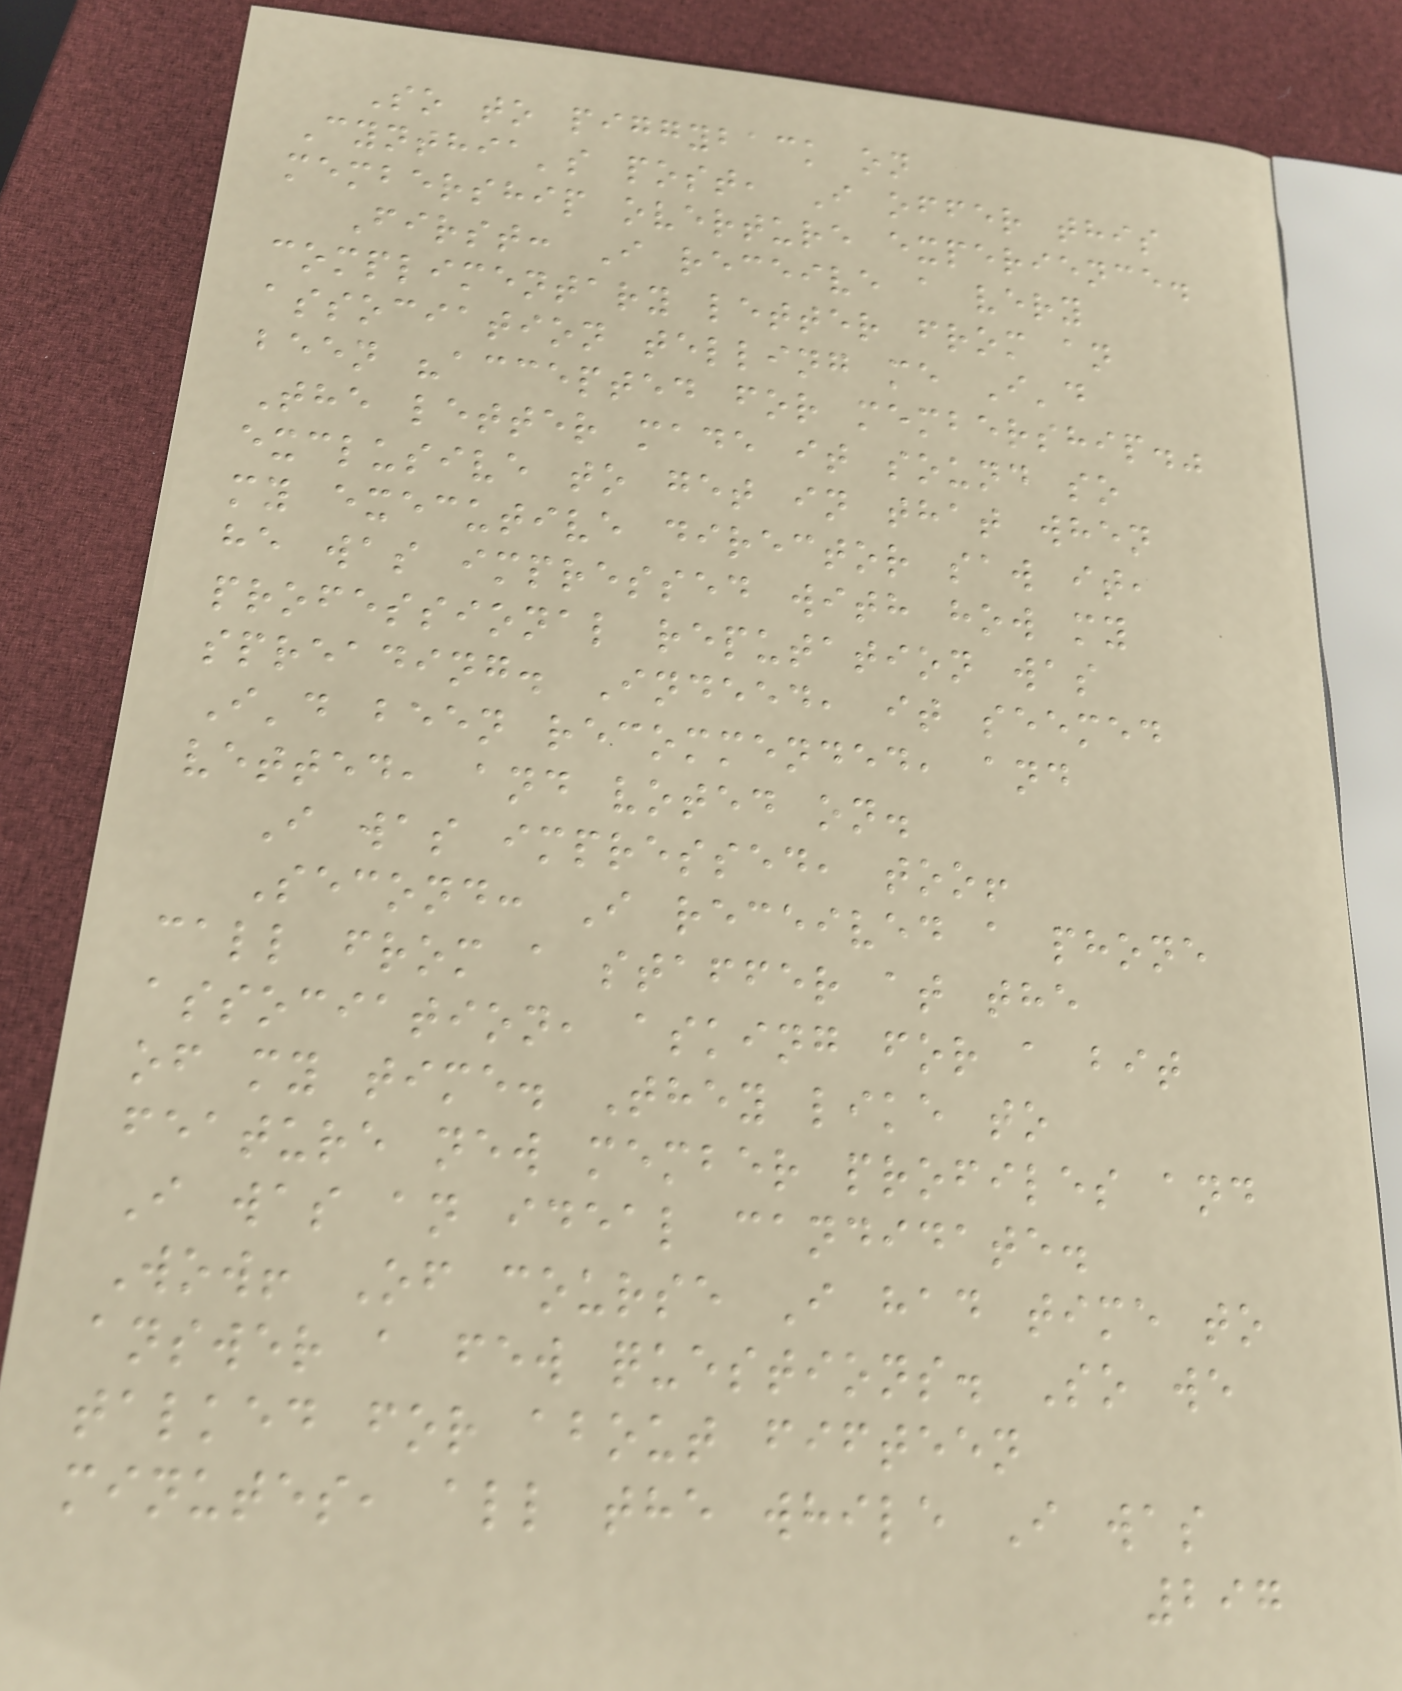So to piggyback on
Cynthia's post, I offer this
membership overture experience.
First: I receive a very
complimentary letter from an
association telling me I'd
been "accepted for membership."
The letter made it sound so
exclusive to get in that when
my executive director saw it,
he was impressed with how my
professional reputation was
spreading. Indeed, it seemed
I'd been recommended, and
vetted, and voted on.
I was impressed, too!
Second: I received a phone
call from a staffer at the
association, asking for a bit
of my time. They like to
feature new member profiles and
I was an ideal candidate.
Wow! Of course I had time to
answer a few questions. So we
talked for about fifteen
minutes, all the while I was
297
